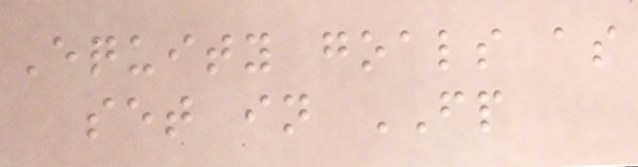Equity goals as
set in FP
